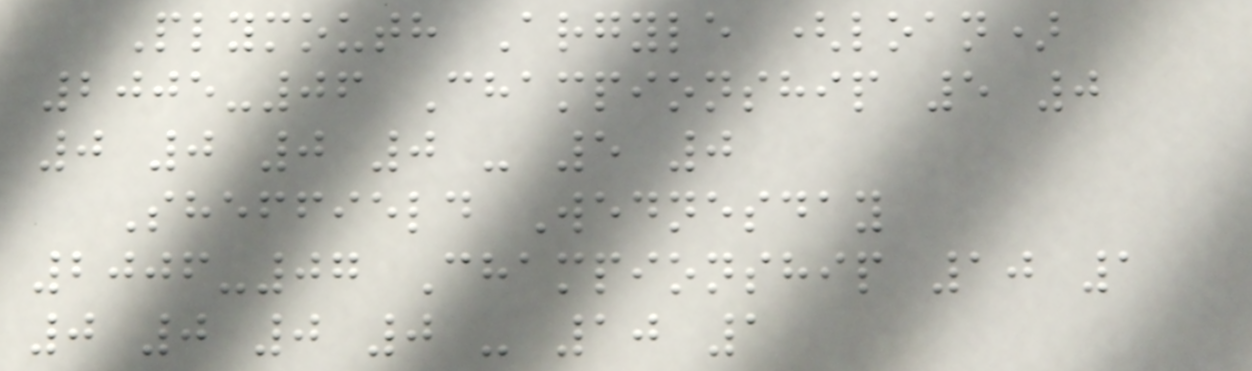Plymouth Argyle (loan)
2005-06 Championship 5 0
0 0 0 0 - 5 0
Sheffield Wednesday
2006-07 Championship 10 1
0 0 0 0 - 10 1
